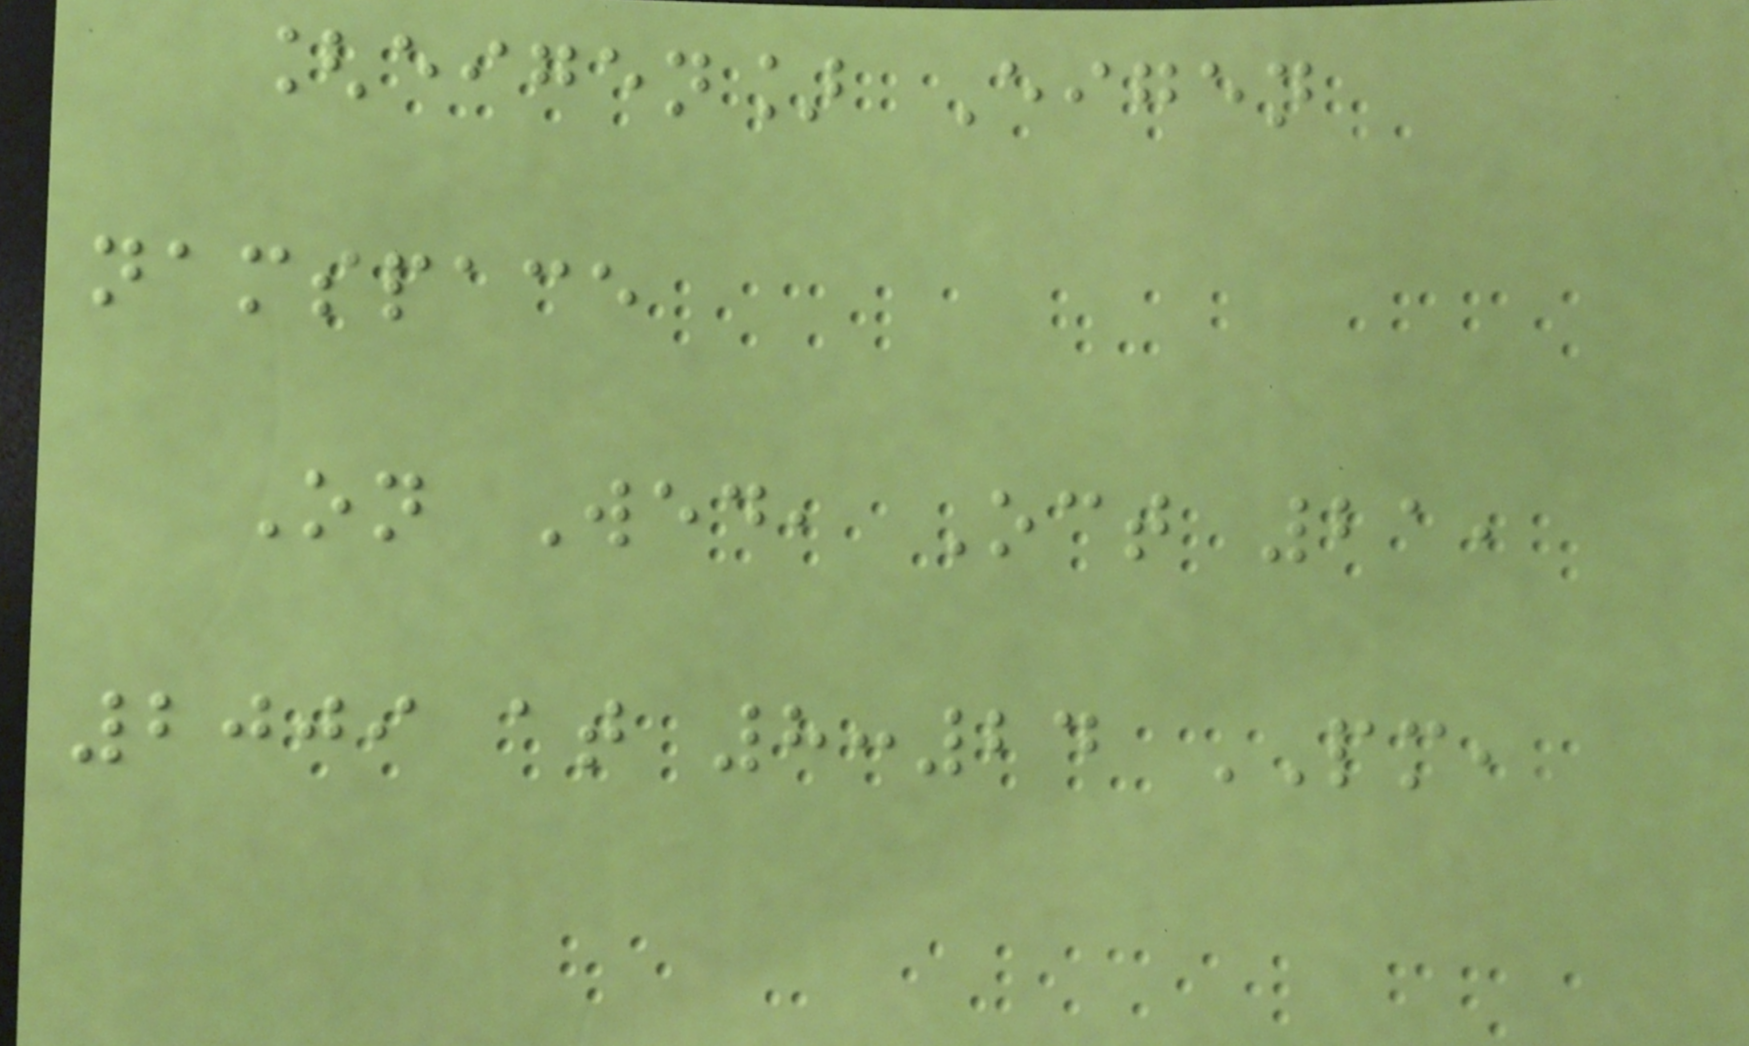[eigen] Eigen
namspace
On Wed, Oct 21,
2009 at 8:24 PM,
